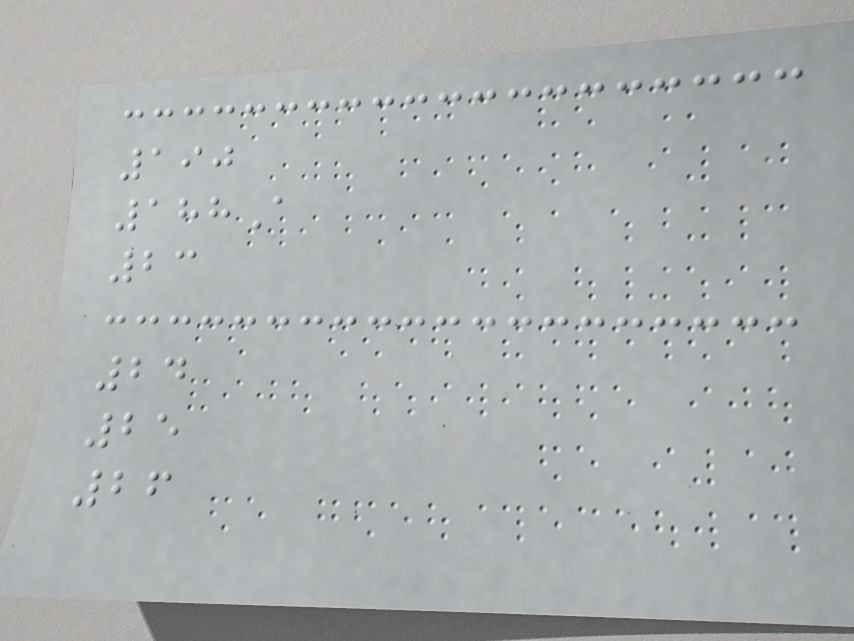190
188A
23
24
25
26
